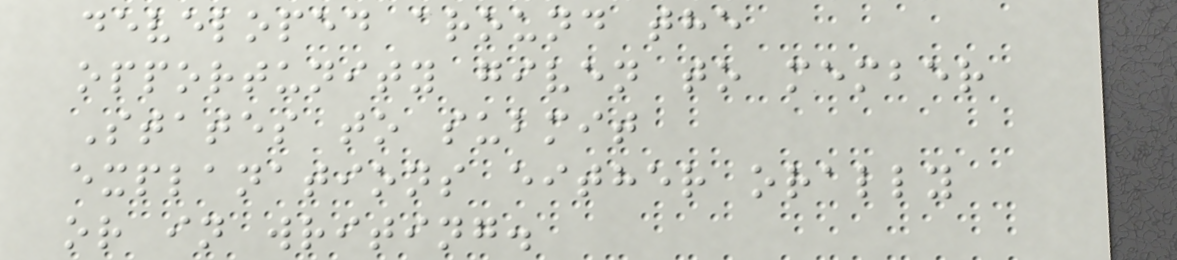developed around the
opportunity given to member
States to submit
explanations either orally
or in writing.
